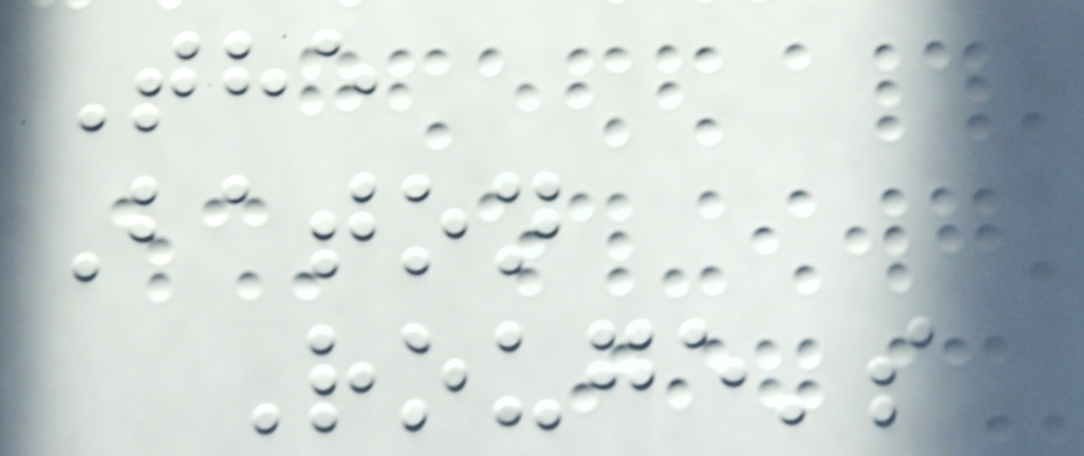The
Baton
Rouge's
